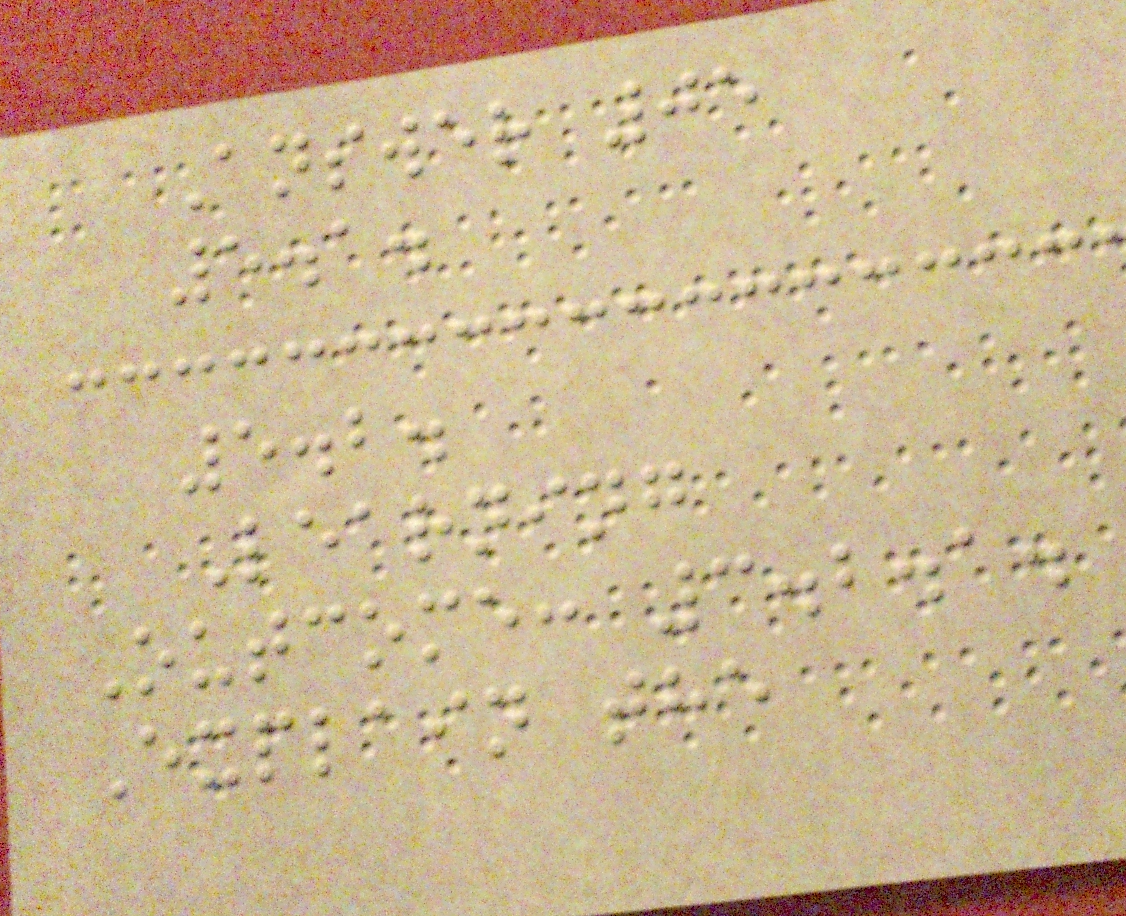Answer 05
5.1.
5.2.
Learning
Outcome: 3.2.1.
Explain the
